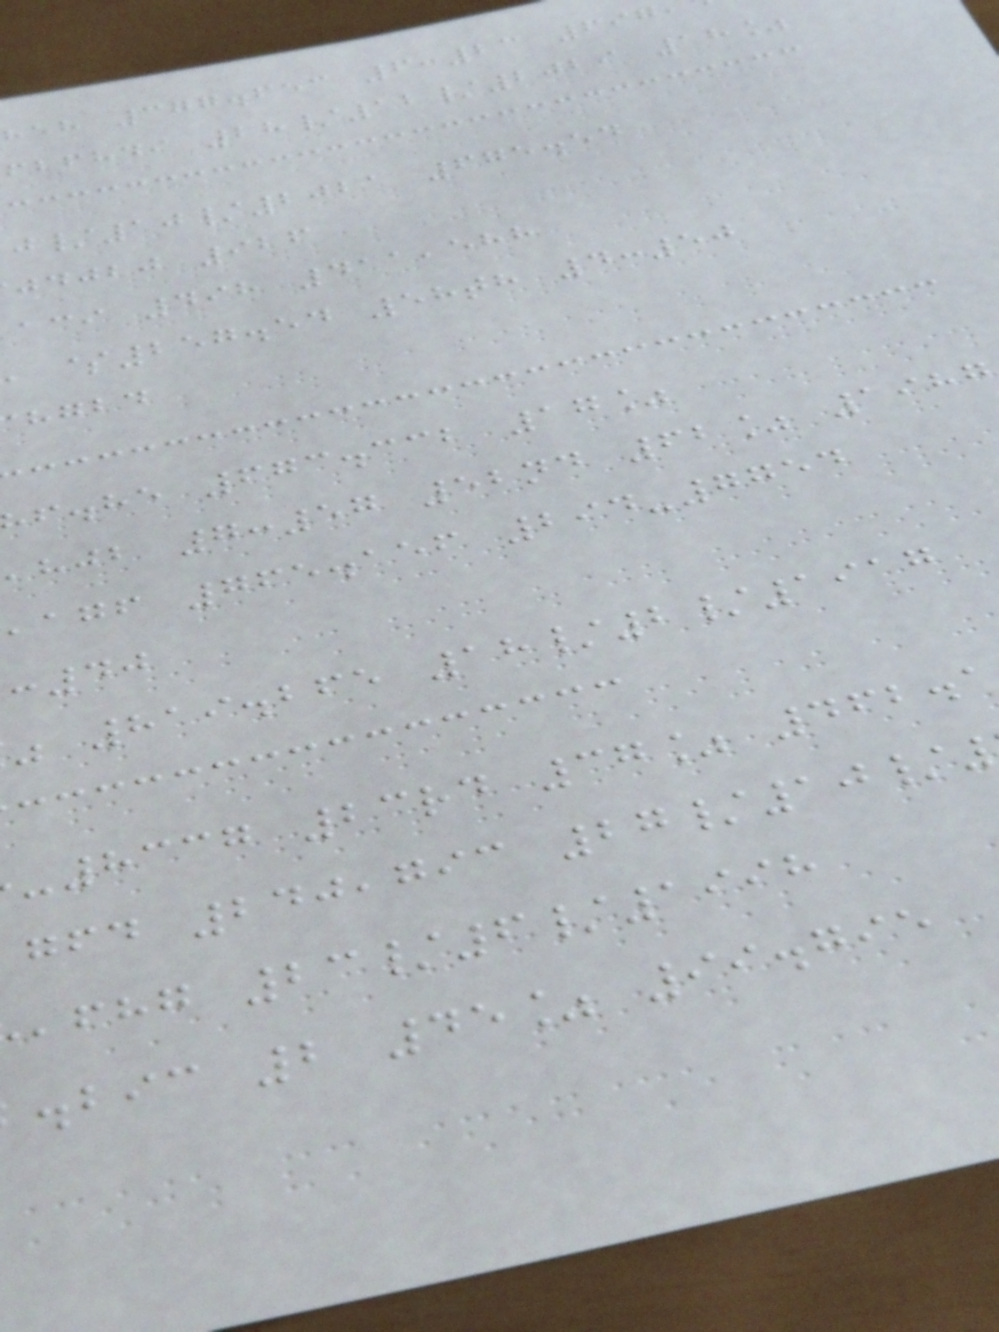heh 377.653 6:23 697
fbfhdi 28/12/2029 18%
/10/2021 675.54
jdjbj 926
aci 498 411,588
$257.54 58th 4:50
hgbd
f.he 673.332 17%
,hjb 7:57 52nd 62% 1987
,agf 765.156 294-7754
:40
819.265 18/2/1917
-8337 23rd 37% 462.
gfd 240,793 27/10/
,fhg 23/6/1998
.bic 2 45% 99.795
